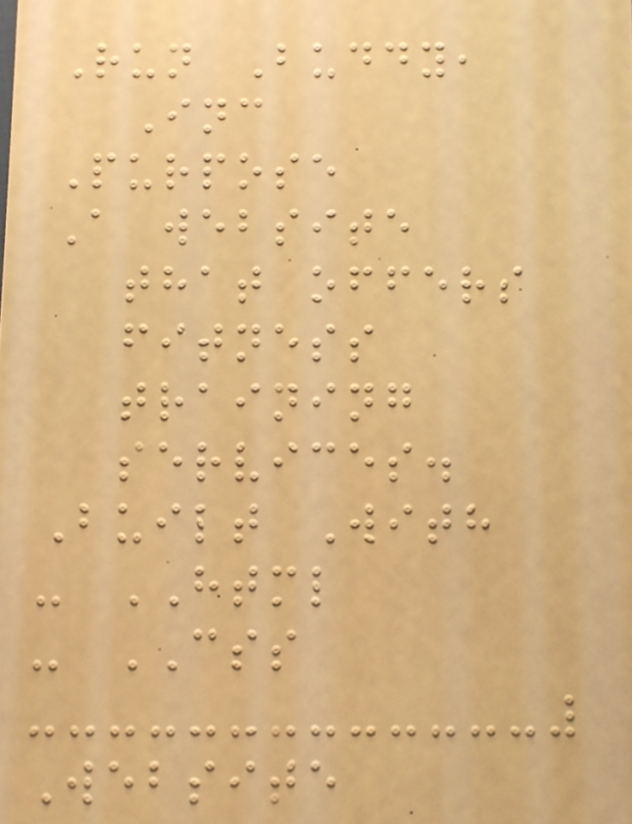Run Buddy,
Inc
Purpose
A website
that offers
fitness
training
services.
Built With
- HTML
- CSS
Website
